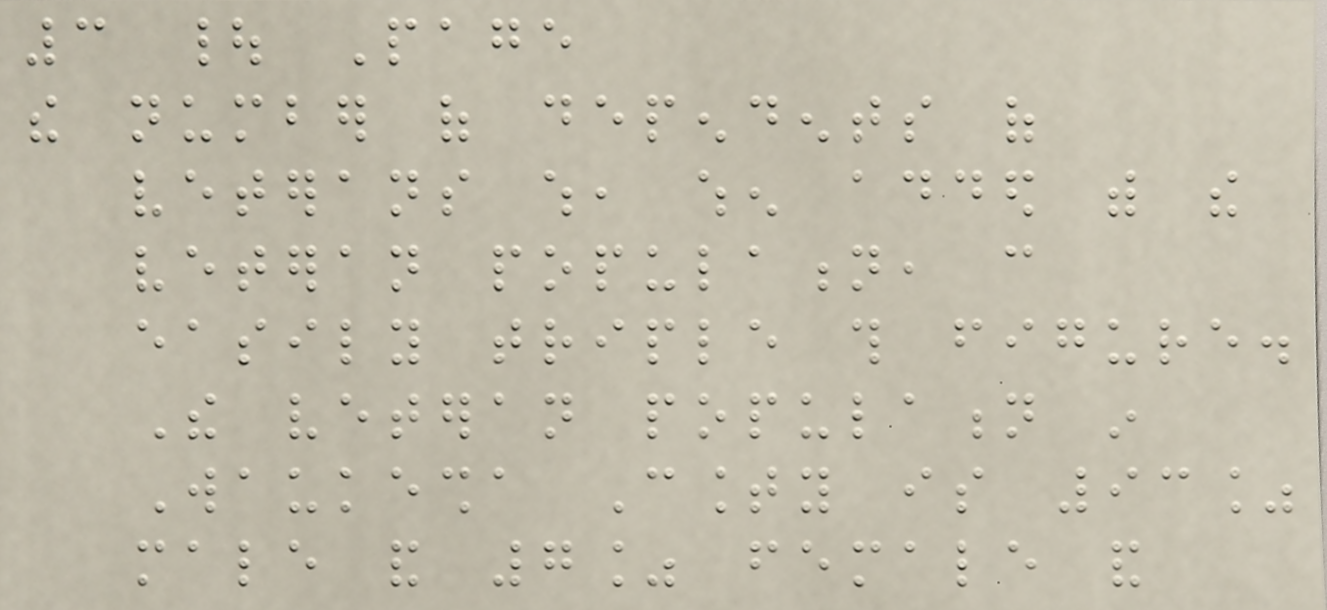3 | Page
the number of dependents of
veterans which, when added with the
veteran population, can
easily triple this figure.
The veteran population in
Waukesha County is 93%
male and 7% female and
